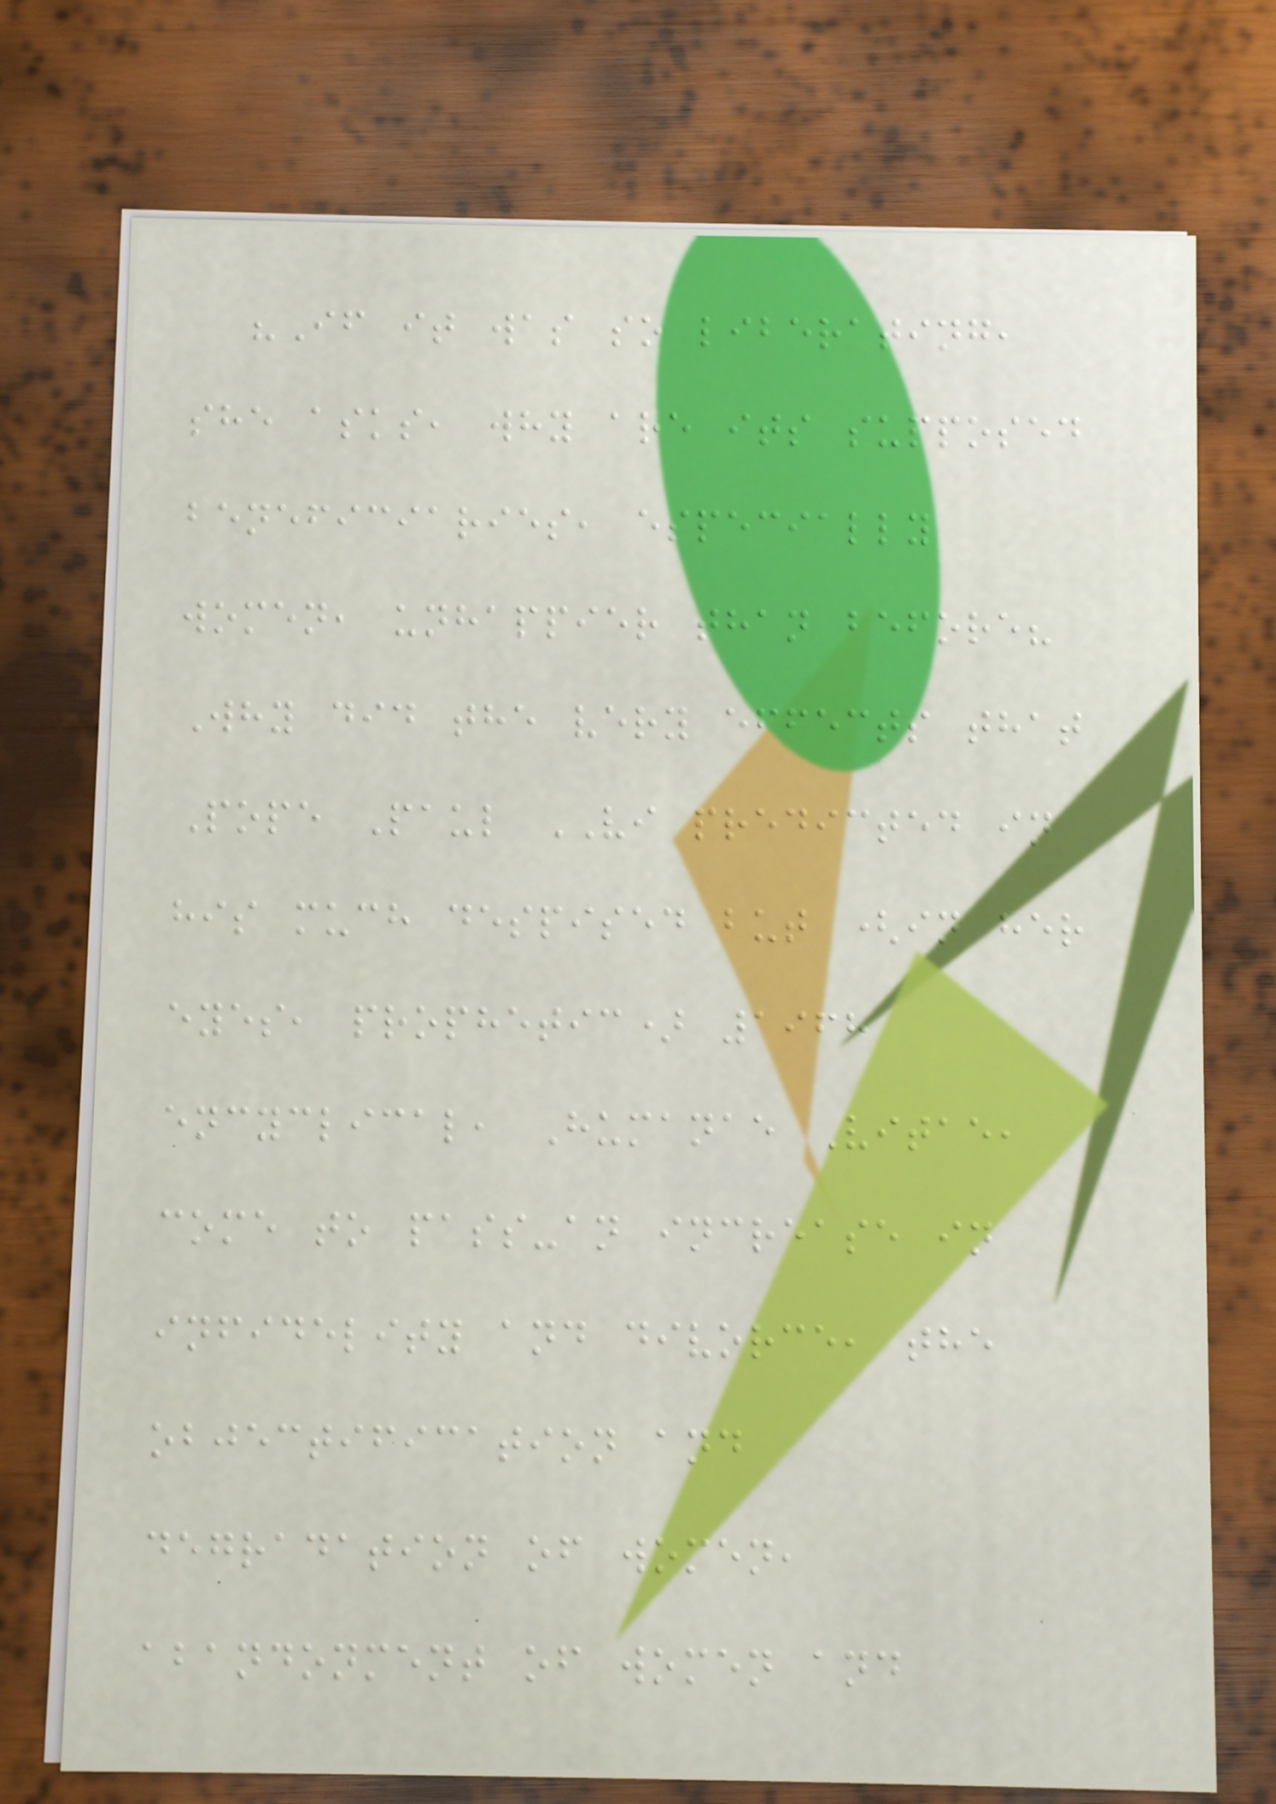"If it was so liberating,
she asks, why are its supposed
beneficiaries, especially
women, unhappier than before?
Why did the very effects that
Pope Paul VI predicted in
his much despised but (in her
eyes, prophetic) 1968
encyclical, Humanae Vitae,
come to pass-an increase in
infidelity and divorce, the
objectification and
degradation of women,
abandonment of women and
